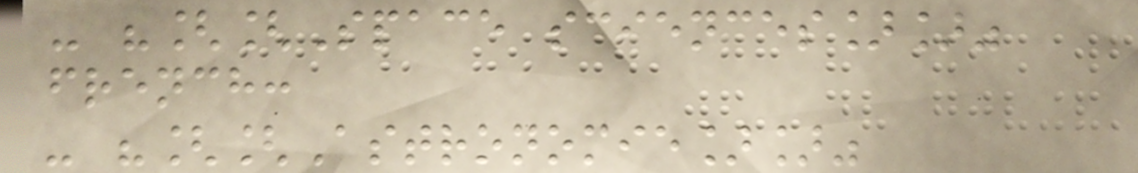- "[[Space sciences]]"
french:
- "[[Astronomie]]"
